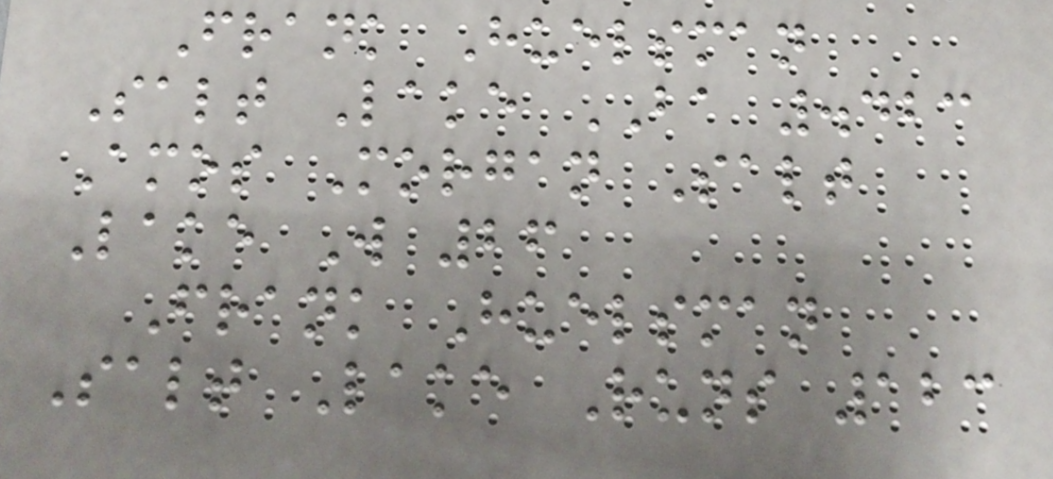Frank Huelsman
Salt Lake BA .423
Amos Morgan Salt
Lake W 26
Frank Huelsman
Salt Lake Runs 123
